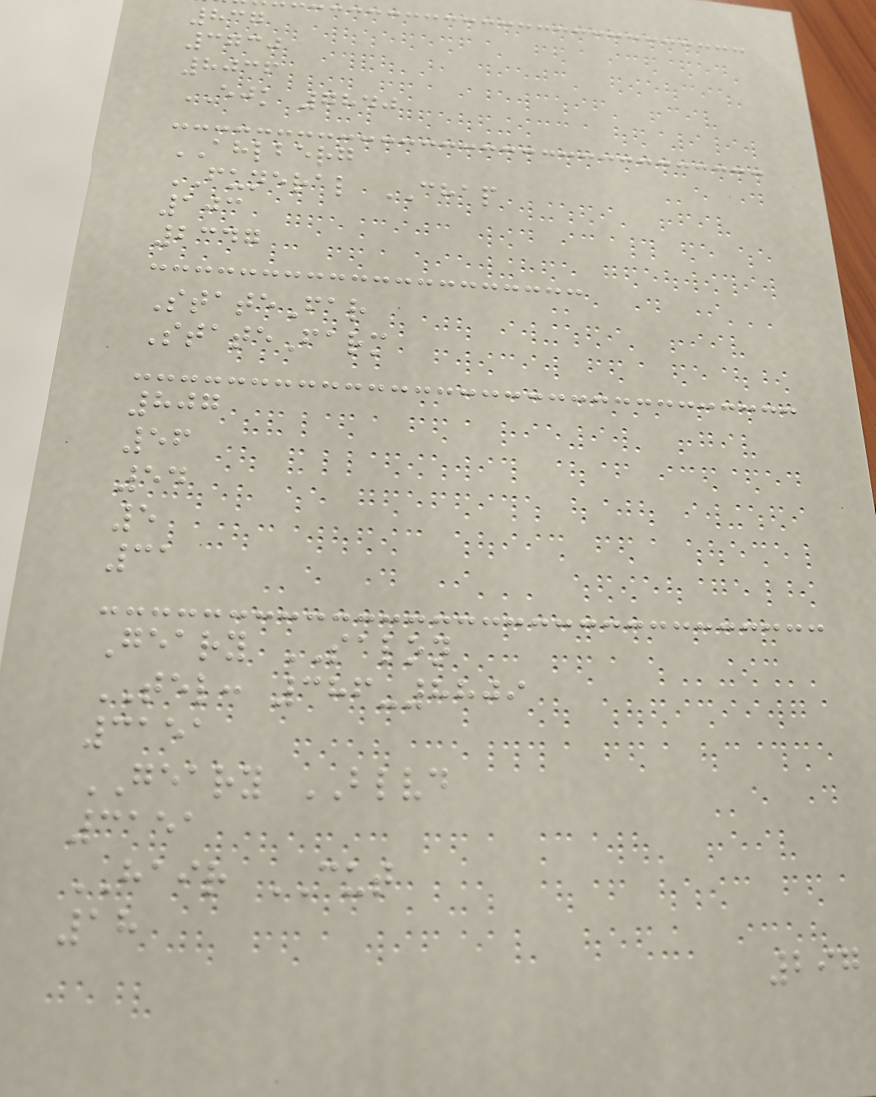837
3730
8036
EJK 7840
AHLBERG
FUNERAL CHAP
103
2347
StateFar
StateFarm
807
56
54
5
31
Geary SALON
TEL: 386-8809
3151
GEARY BLVD
3151
HAIR CUT
18
297
